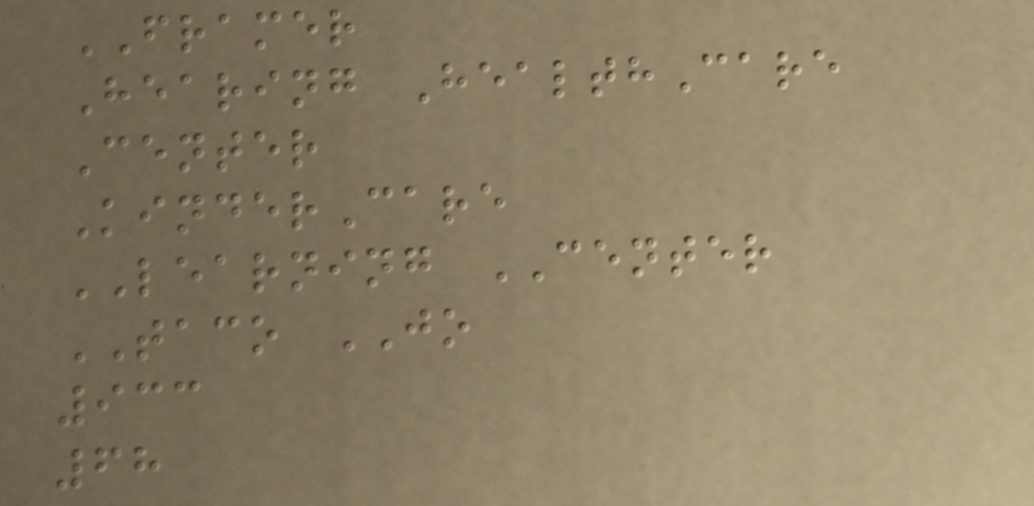FRAMER
Hearing HealthCare
Center
KinderCare
LEARNING CENTER
TACO JO
933
68
